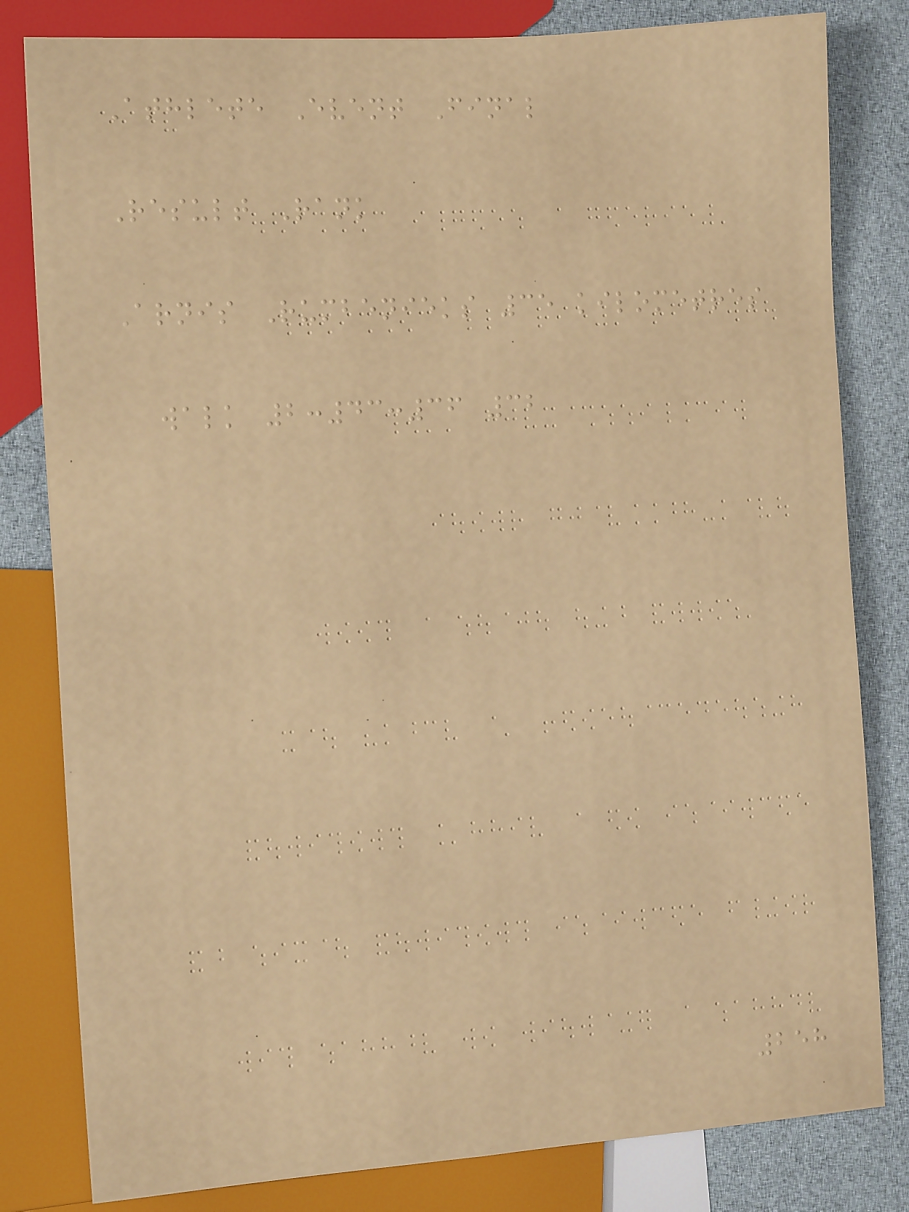Athlete Event Final
Result Rank
Arnis Rumbenieks 35 kilometres
walk 2:43:36 32
258
